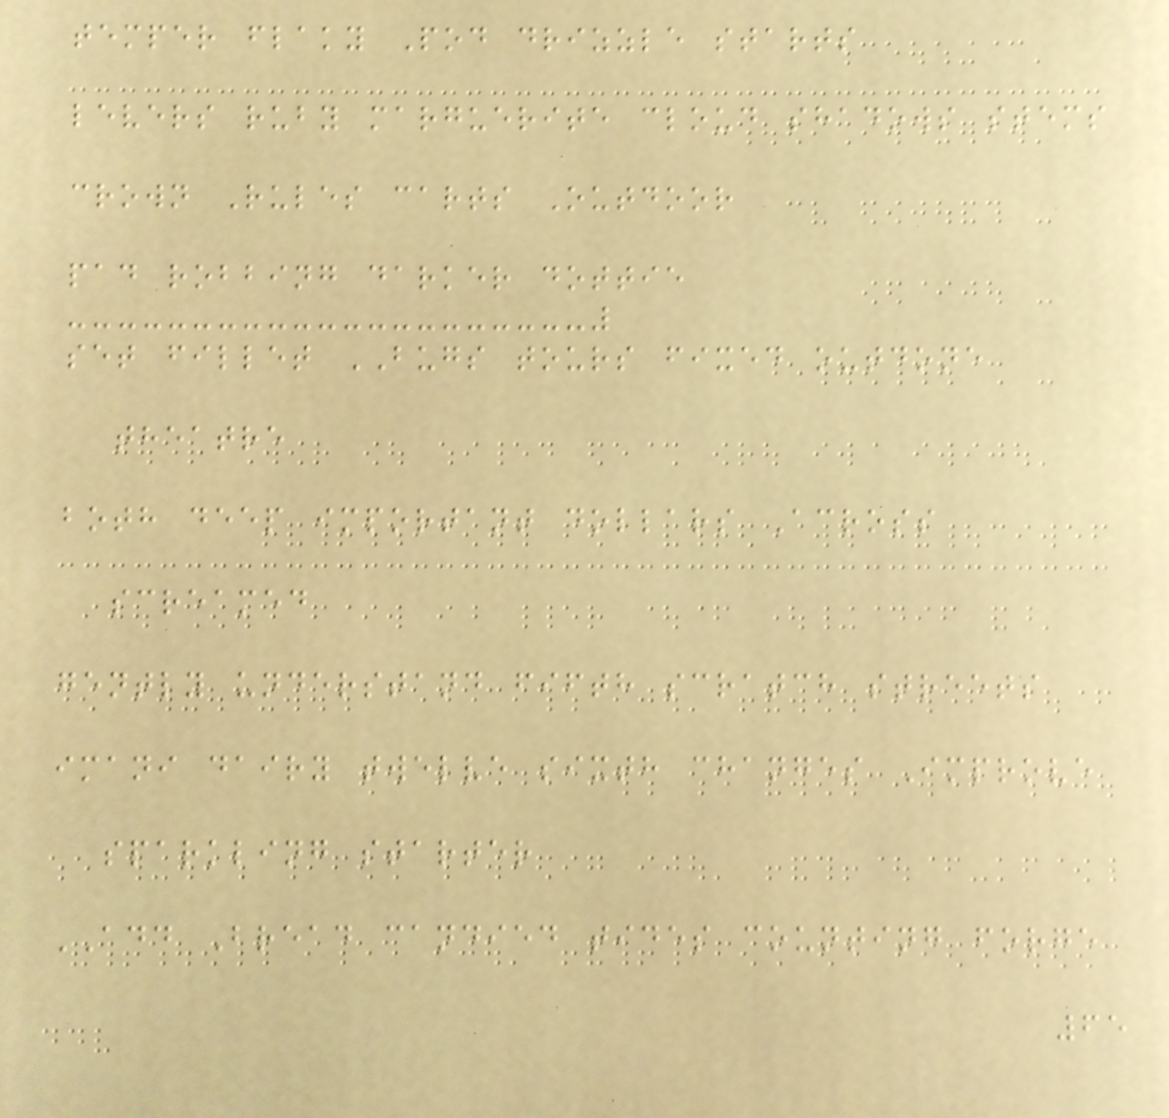temper flaky Pod drizzle starts
levers ruby marguerite cloud shadows stems
crown Rules carts Outdoor
pad robbing darker dottie
set fillet BUGS tours fixed outdone
theatre
both deep important dollars Across
screamed
gently understand fifth scratch streets
imani dairy twelve sixth changes Improve
sparkling starter
ADD Bread candied tides counting forge
65
